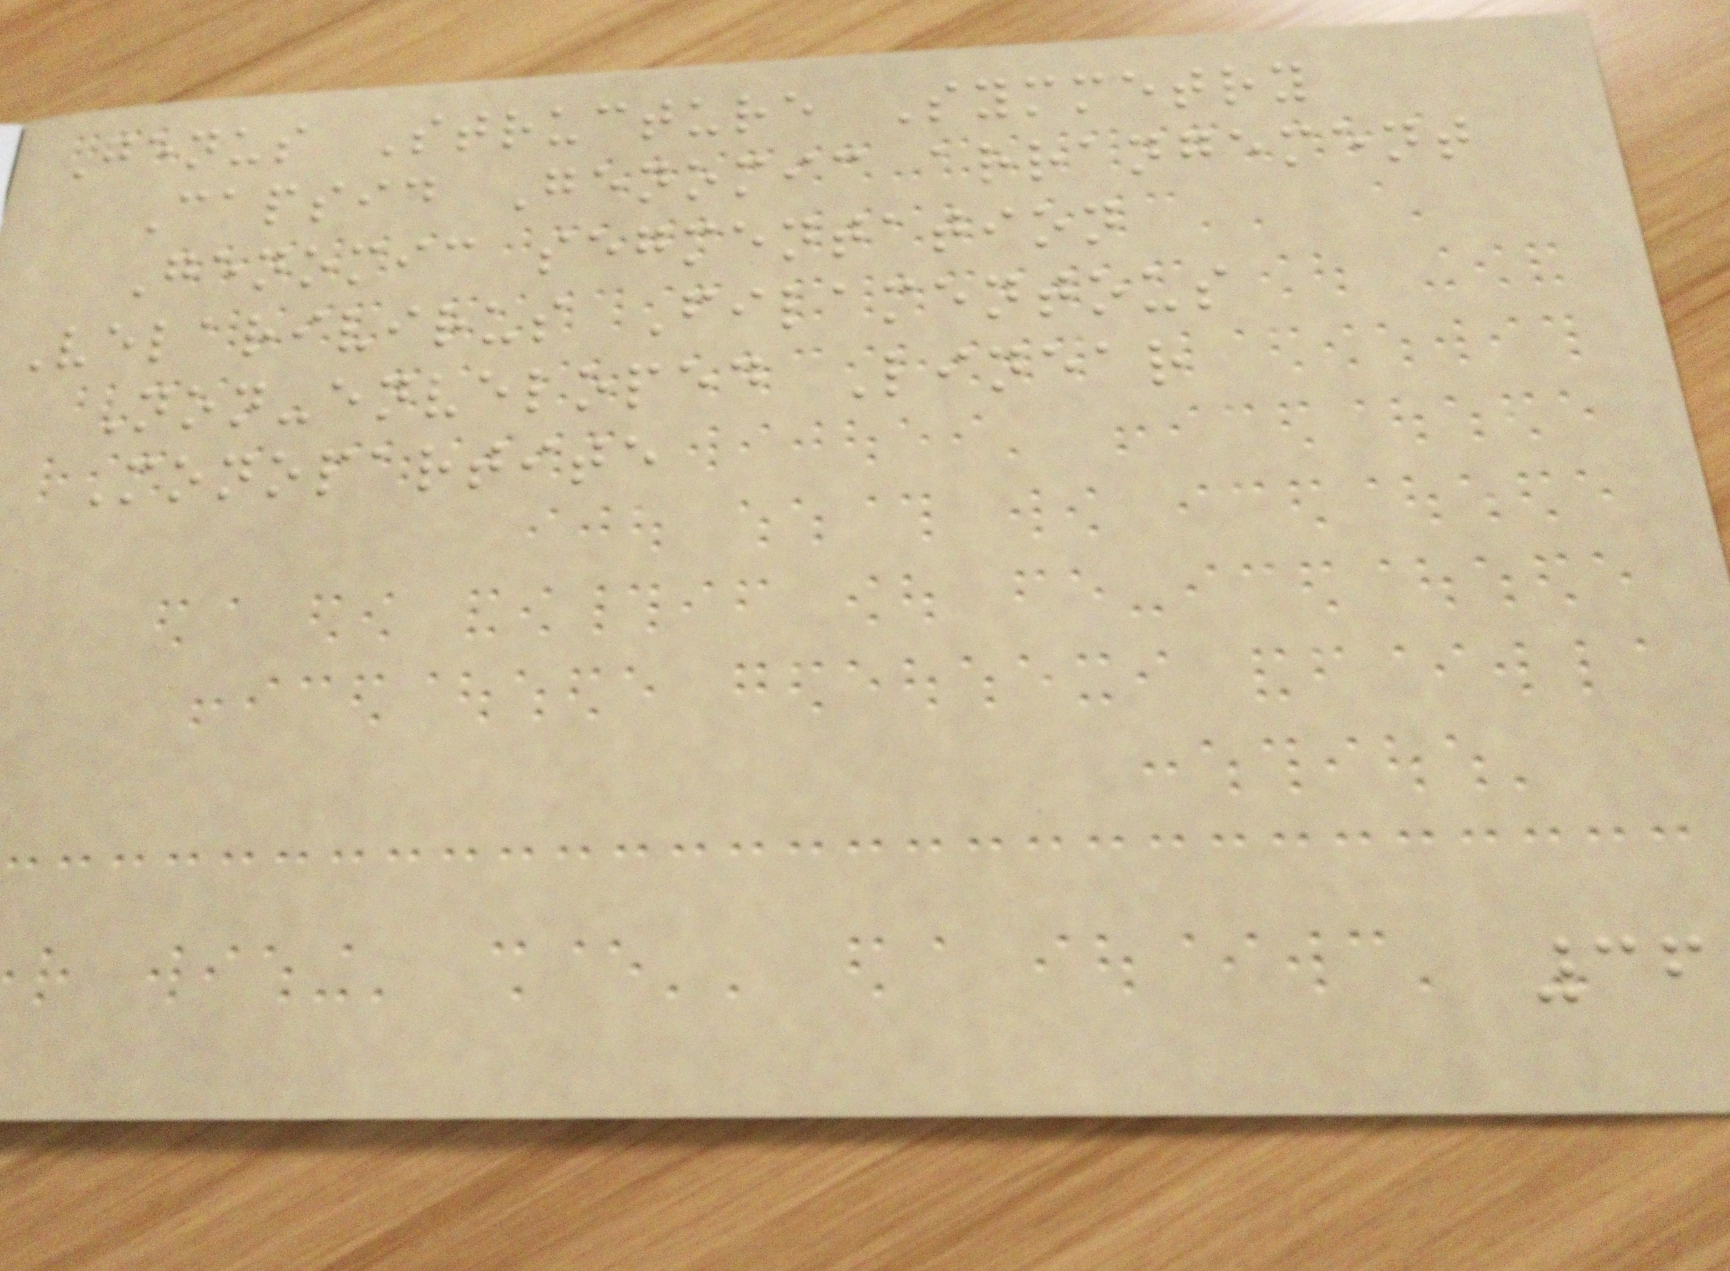Genus Structure Symmetry
Capsid Genomic arrangement
Genomic segmentation
Velarivirus Filamentous
Non-enveloped Linear
Monopartite
36
